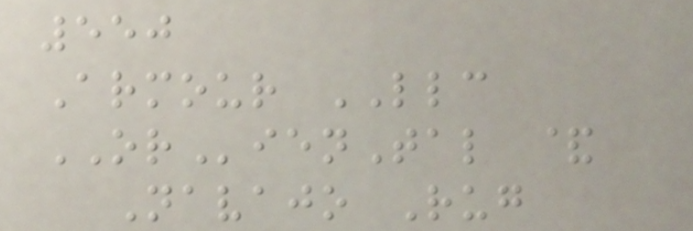550
Armour LLC
ORienTal &
Navajo Rug
